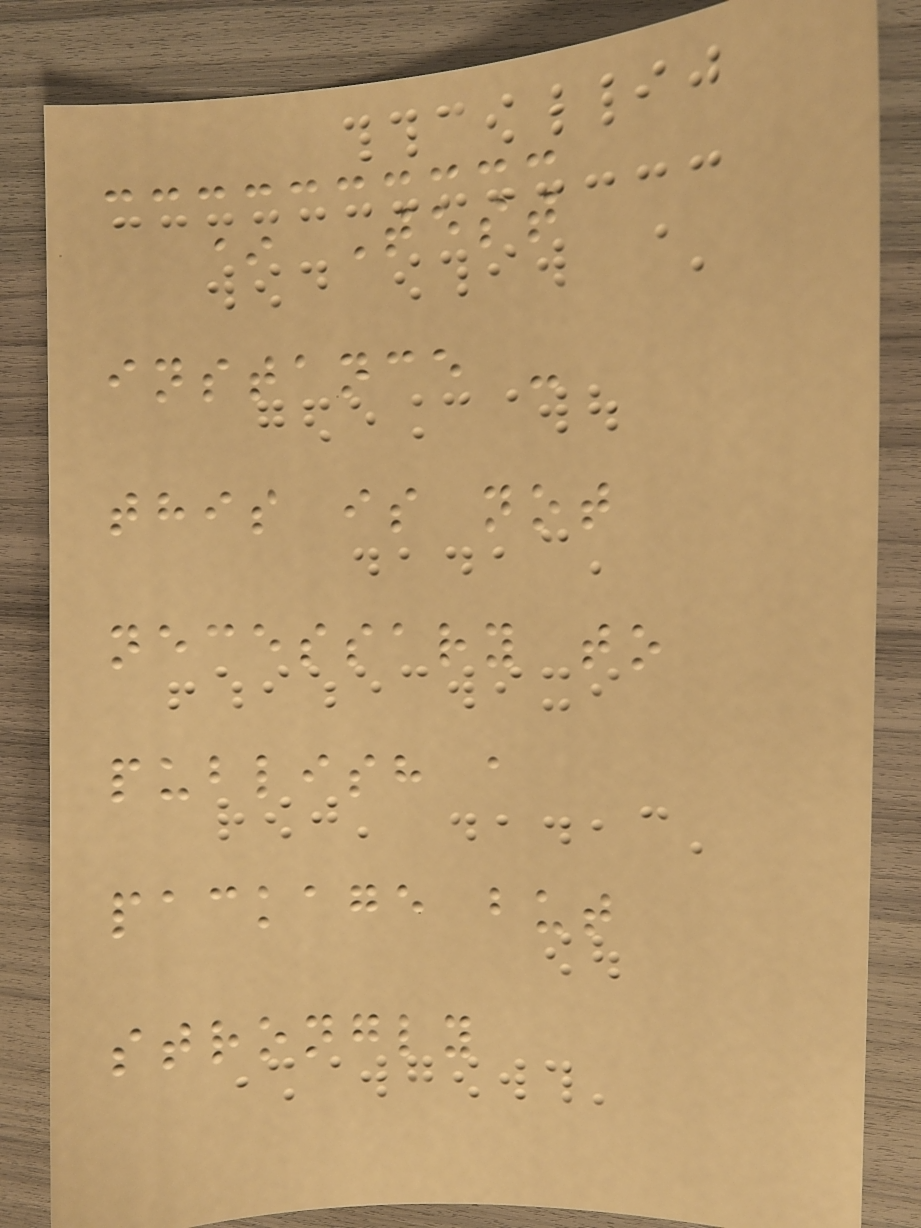* Test
instance -
this is not
necessary to
publish a
package but
strongly
